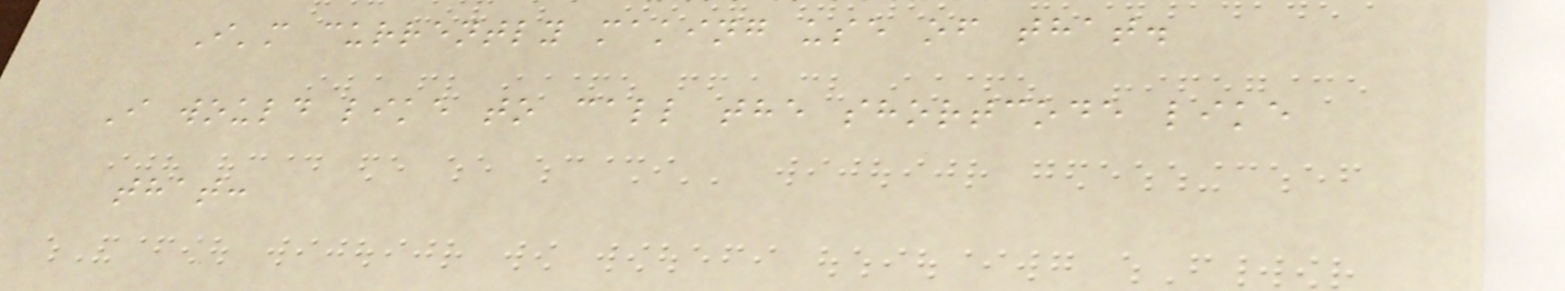I'm currently making use of that.
I would like to call the shortcode like
that:
